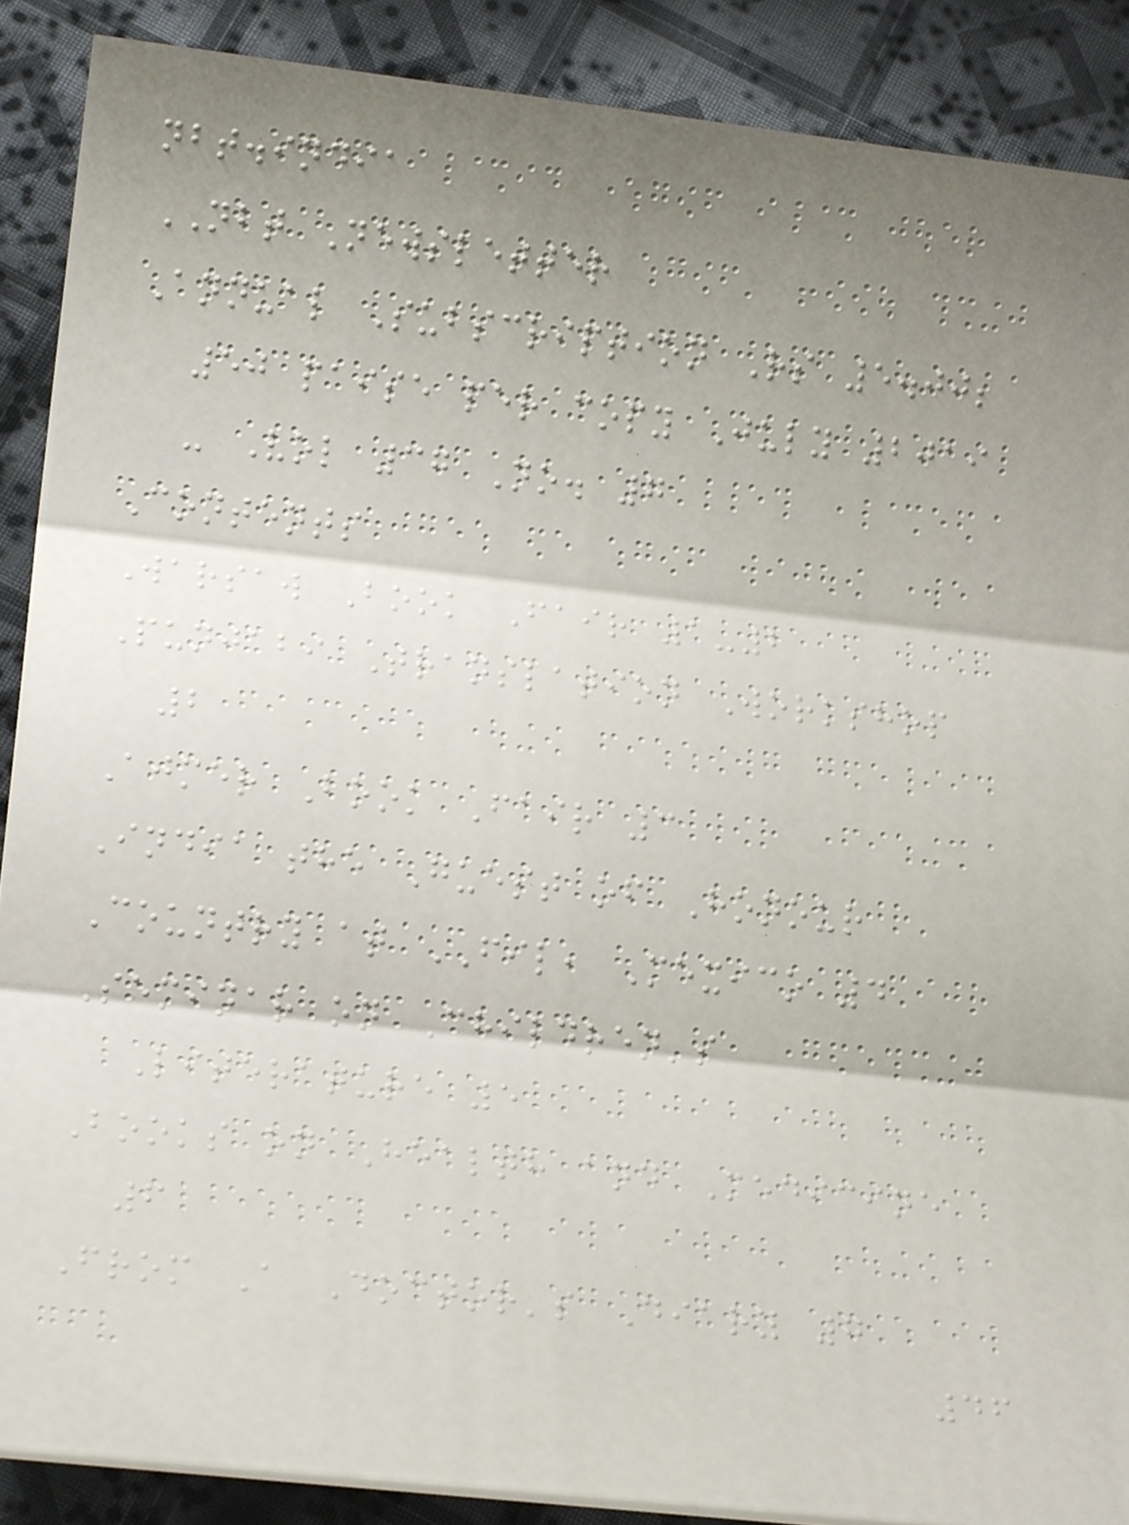nbt.india
NBT Newsletter
Annual Subscription Rs 5.00;
50 paise per copy July 2019
- Vol 37 No. 7
Contents
Warsaw Book Fair 1-2
Punjabi Translation Workshop
2
Ajmer Book Fair 3
India the Guest of Honour
Country at FIL, Mexico 4
Seminar on Children's
Literature 5
Books on Health and Medicine
6
From A Doctor's Diary 7
46
